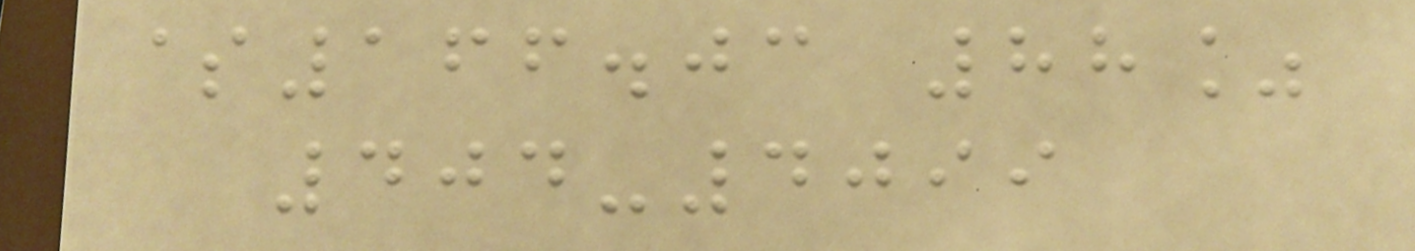$166.03 88%
404-4099
